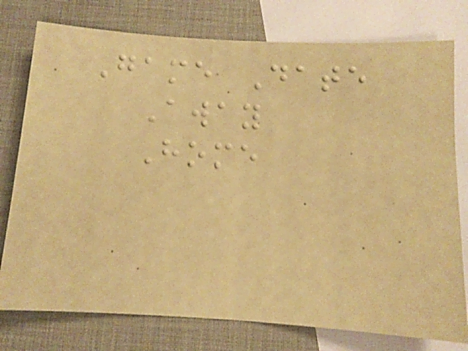Game Date
Away
Home
